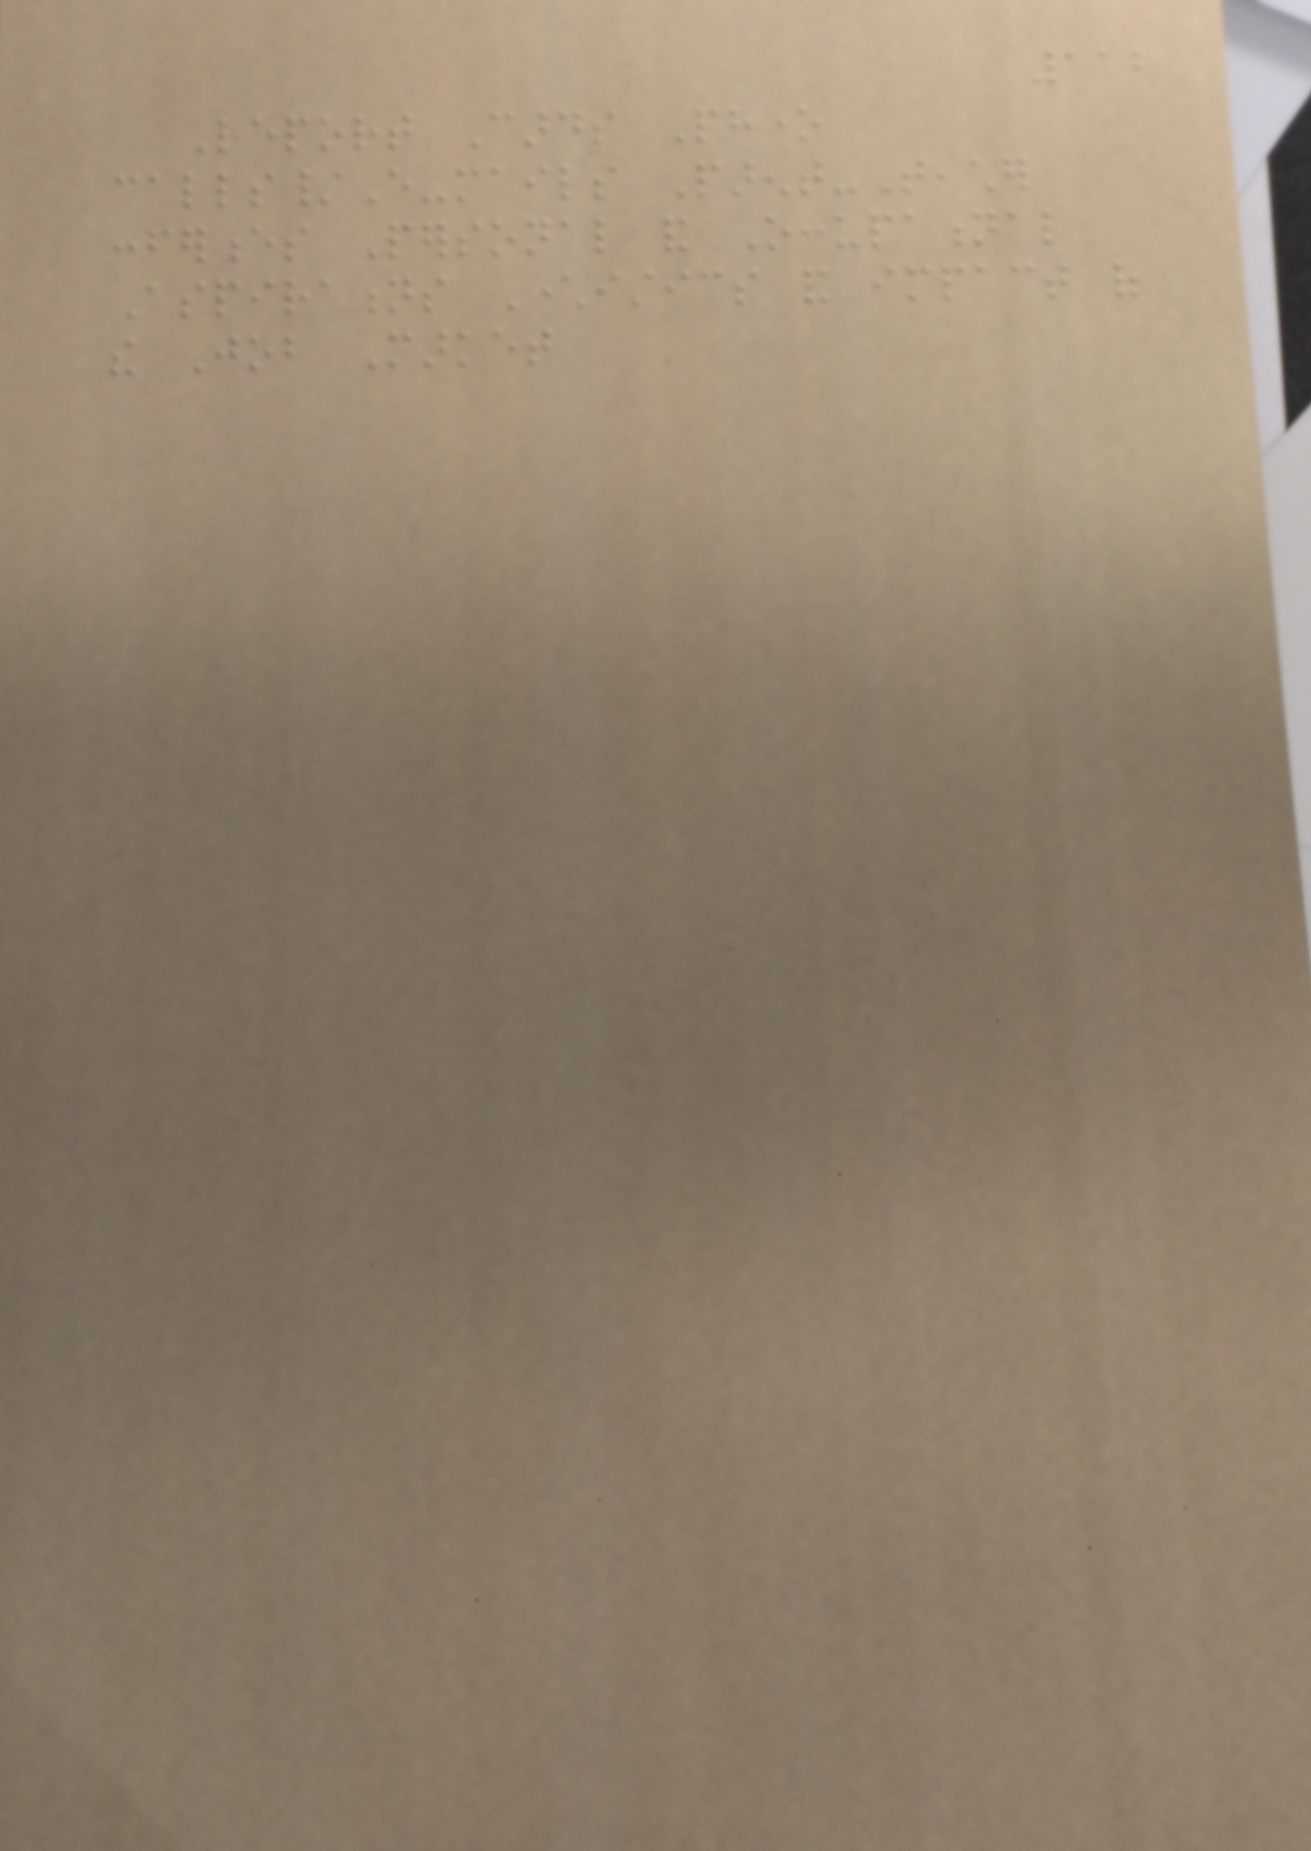112
Report Cards Phone
calls/E-mails Parent-Teacher
conferences Personal and Occupational
Aspirations Characteristics and impact of
the Job Market
